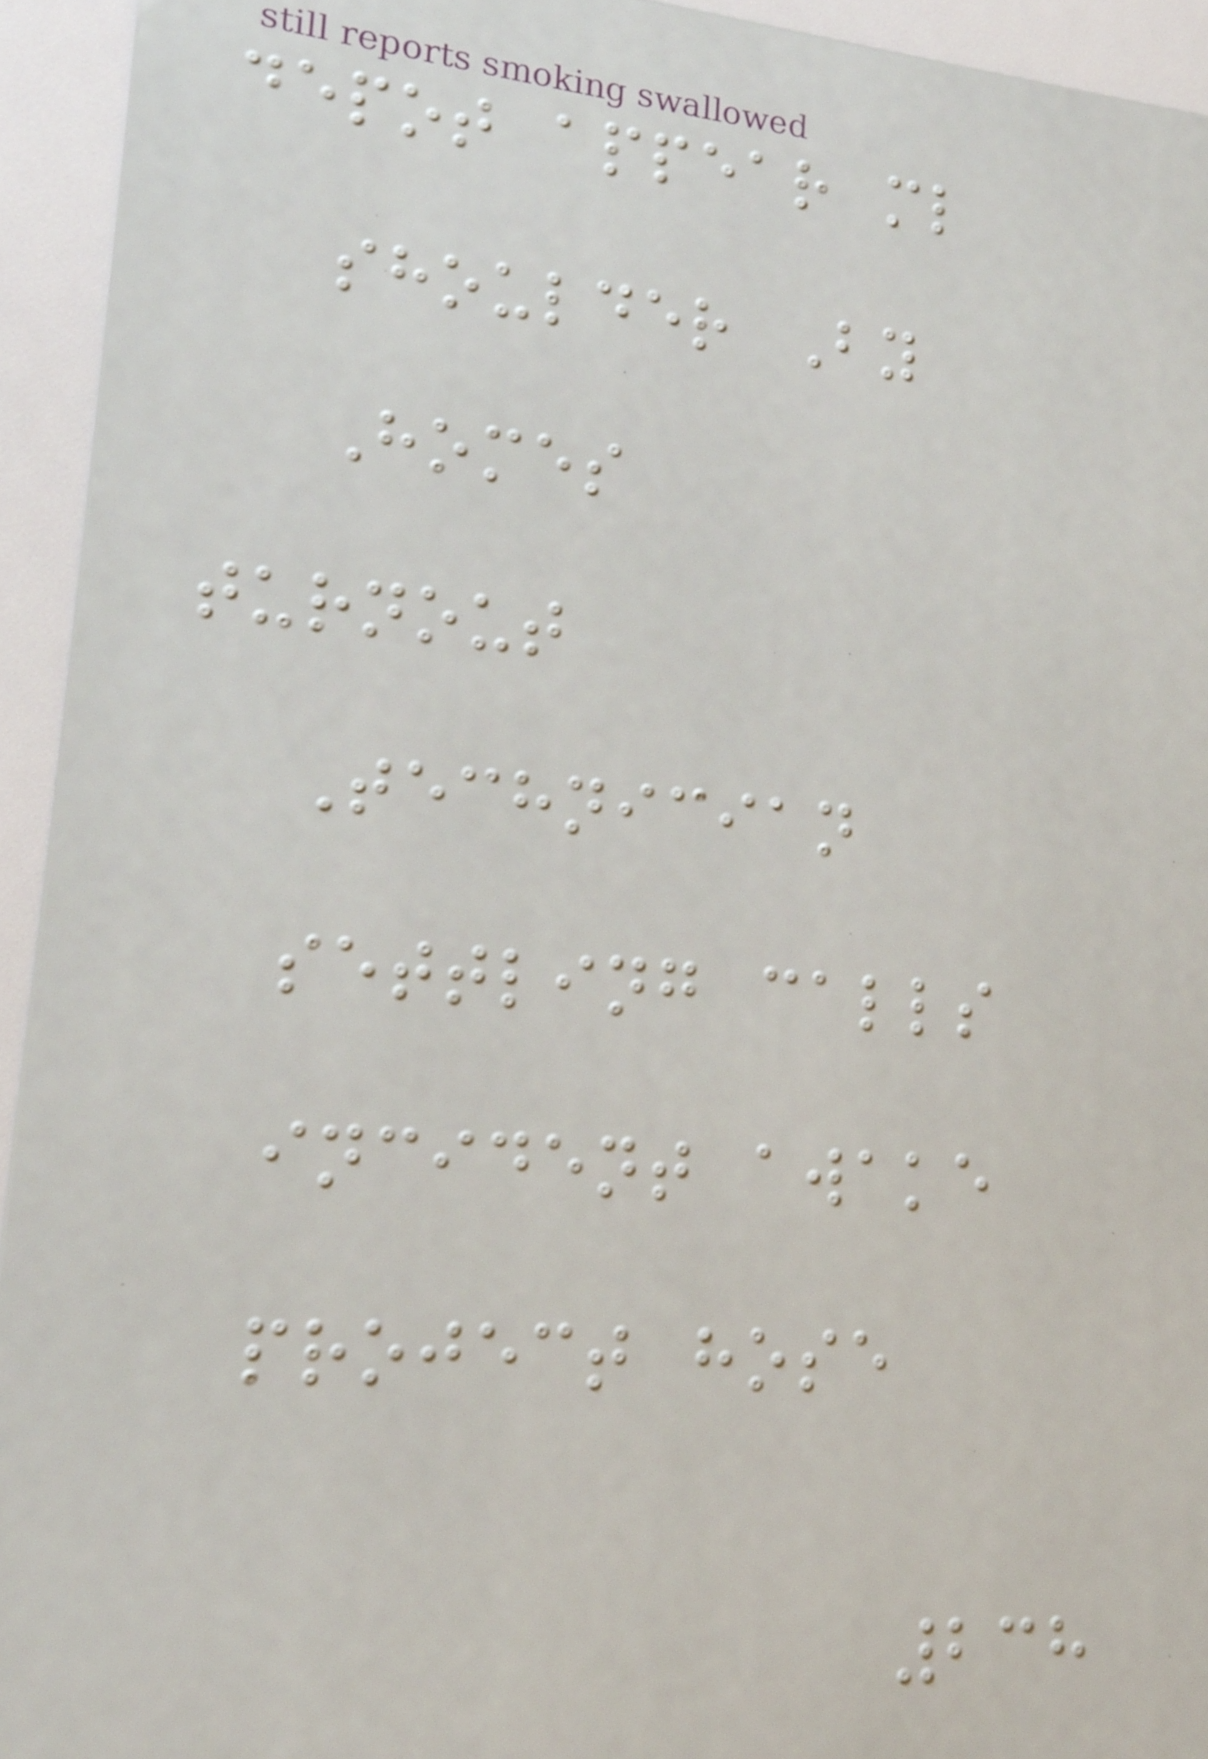depot appear ml
shoulder By
Homes
turnout
Technician
settling calls
incident awake
project hose
238
